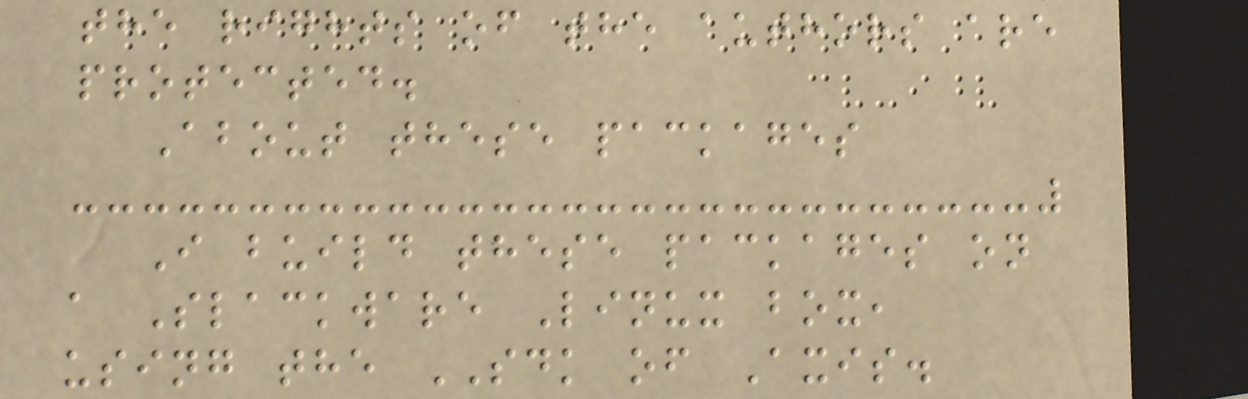the rights of the authors are
protected.
About these packages
I build these packages on
a Slackware Linux box,
using the SDK of Axis.
